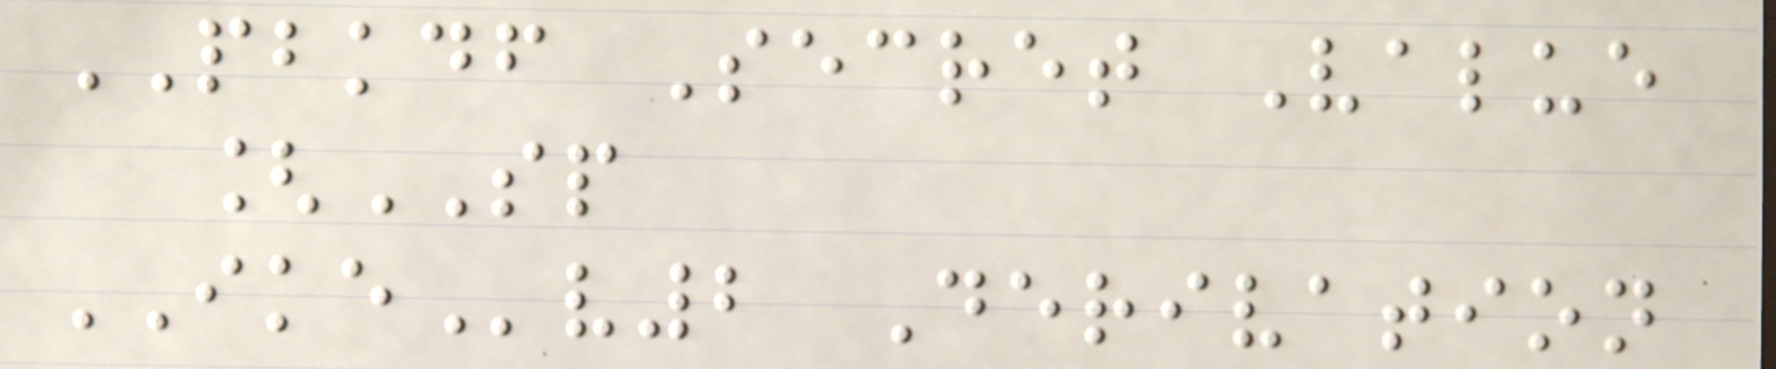PBKDF Secret Value
[SP
IKEv2 Derivation
